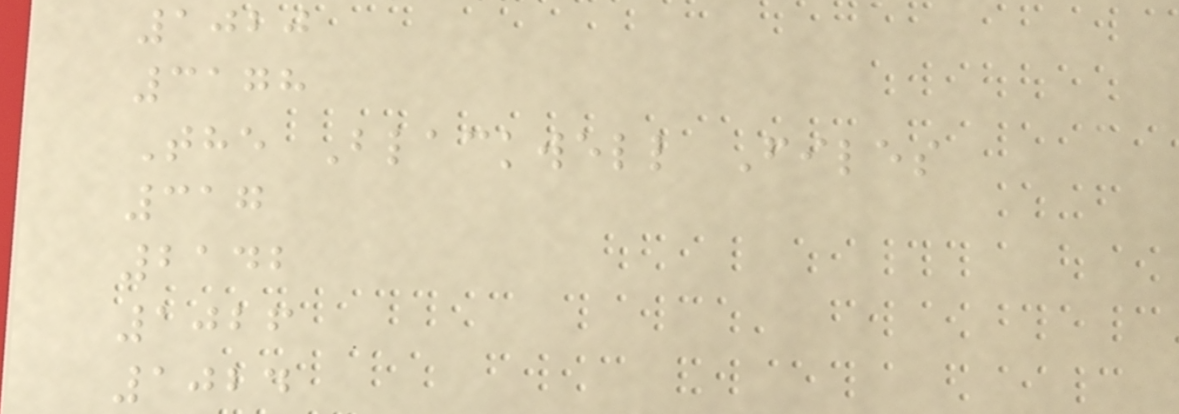1020
3178
The Blackwell Files
317
2142
1026
1024
